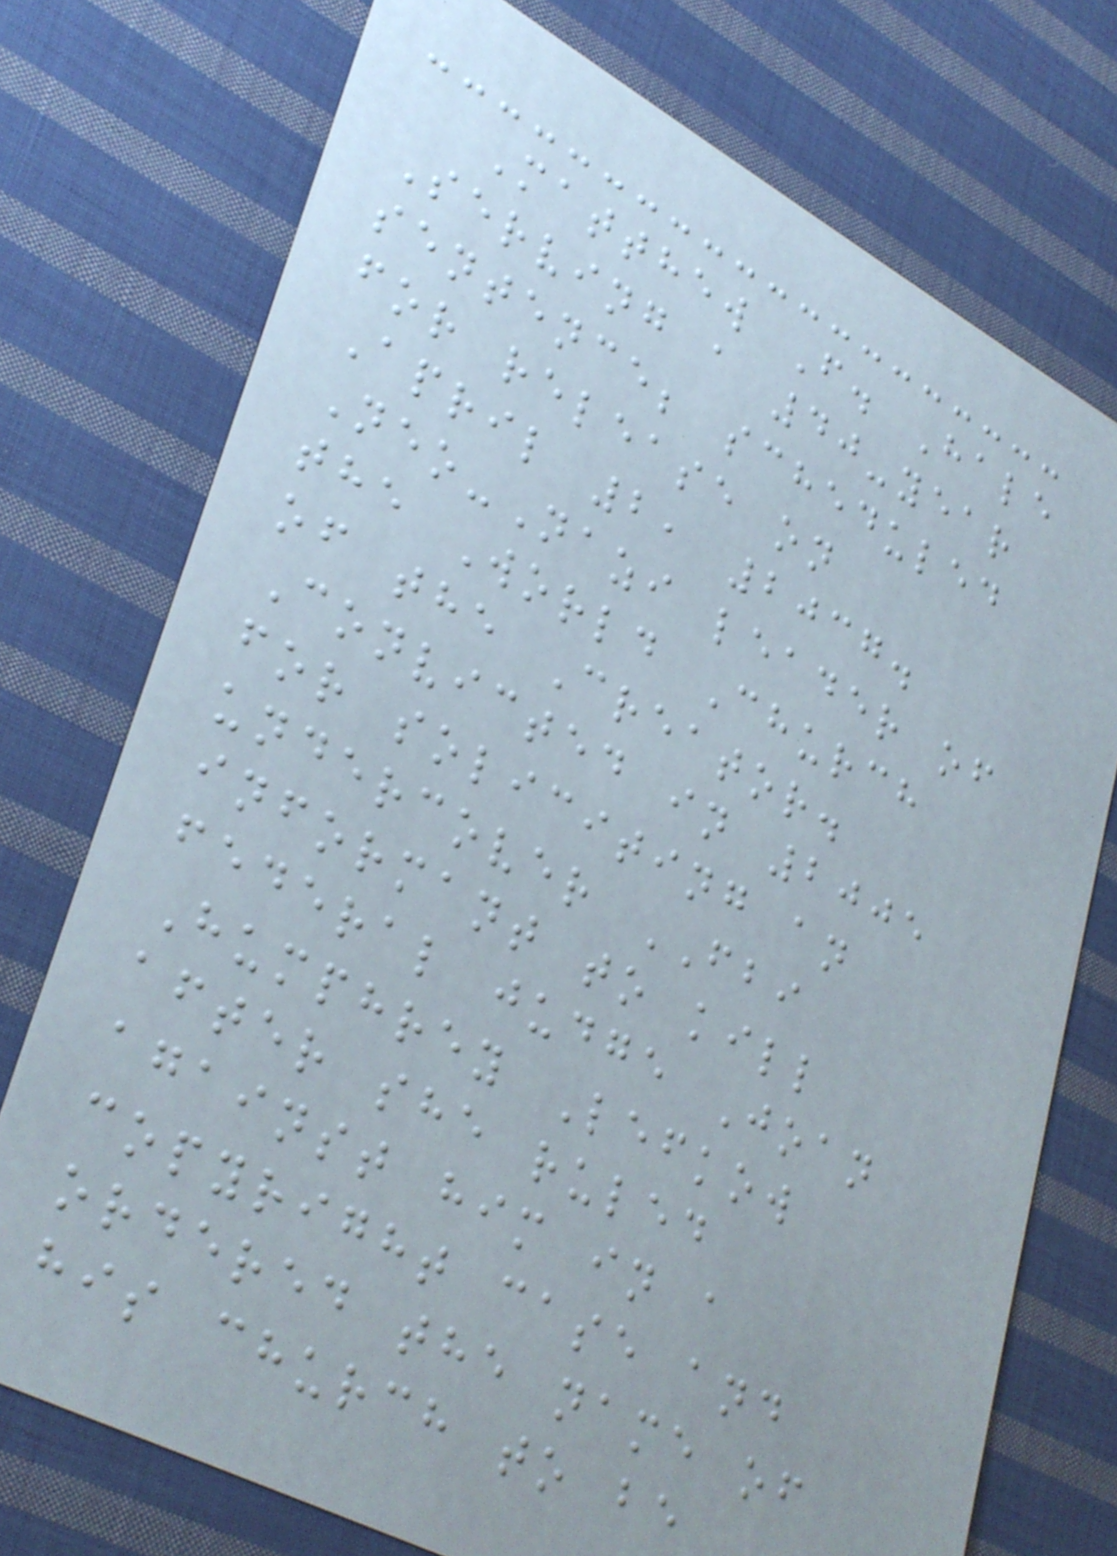Matthew F. Hale
Serving a 40-year
sentence; scheduled
for release on
April 2, 2037.
Neo-Nazi leader of
the World Church
of the Creator.
Convicted in 2005
for soliciting an
undercover FBI
informant to kill
federal judge Joan
Humphrey Lefkow
after she ruled
against him in a
copyright case and
ordered the name of
his church to be
